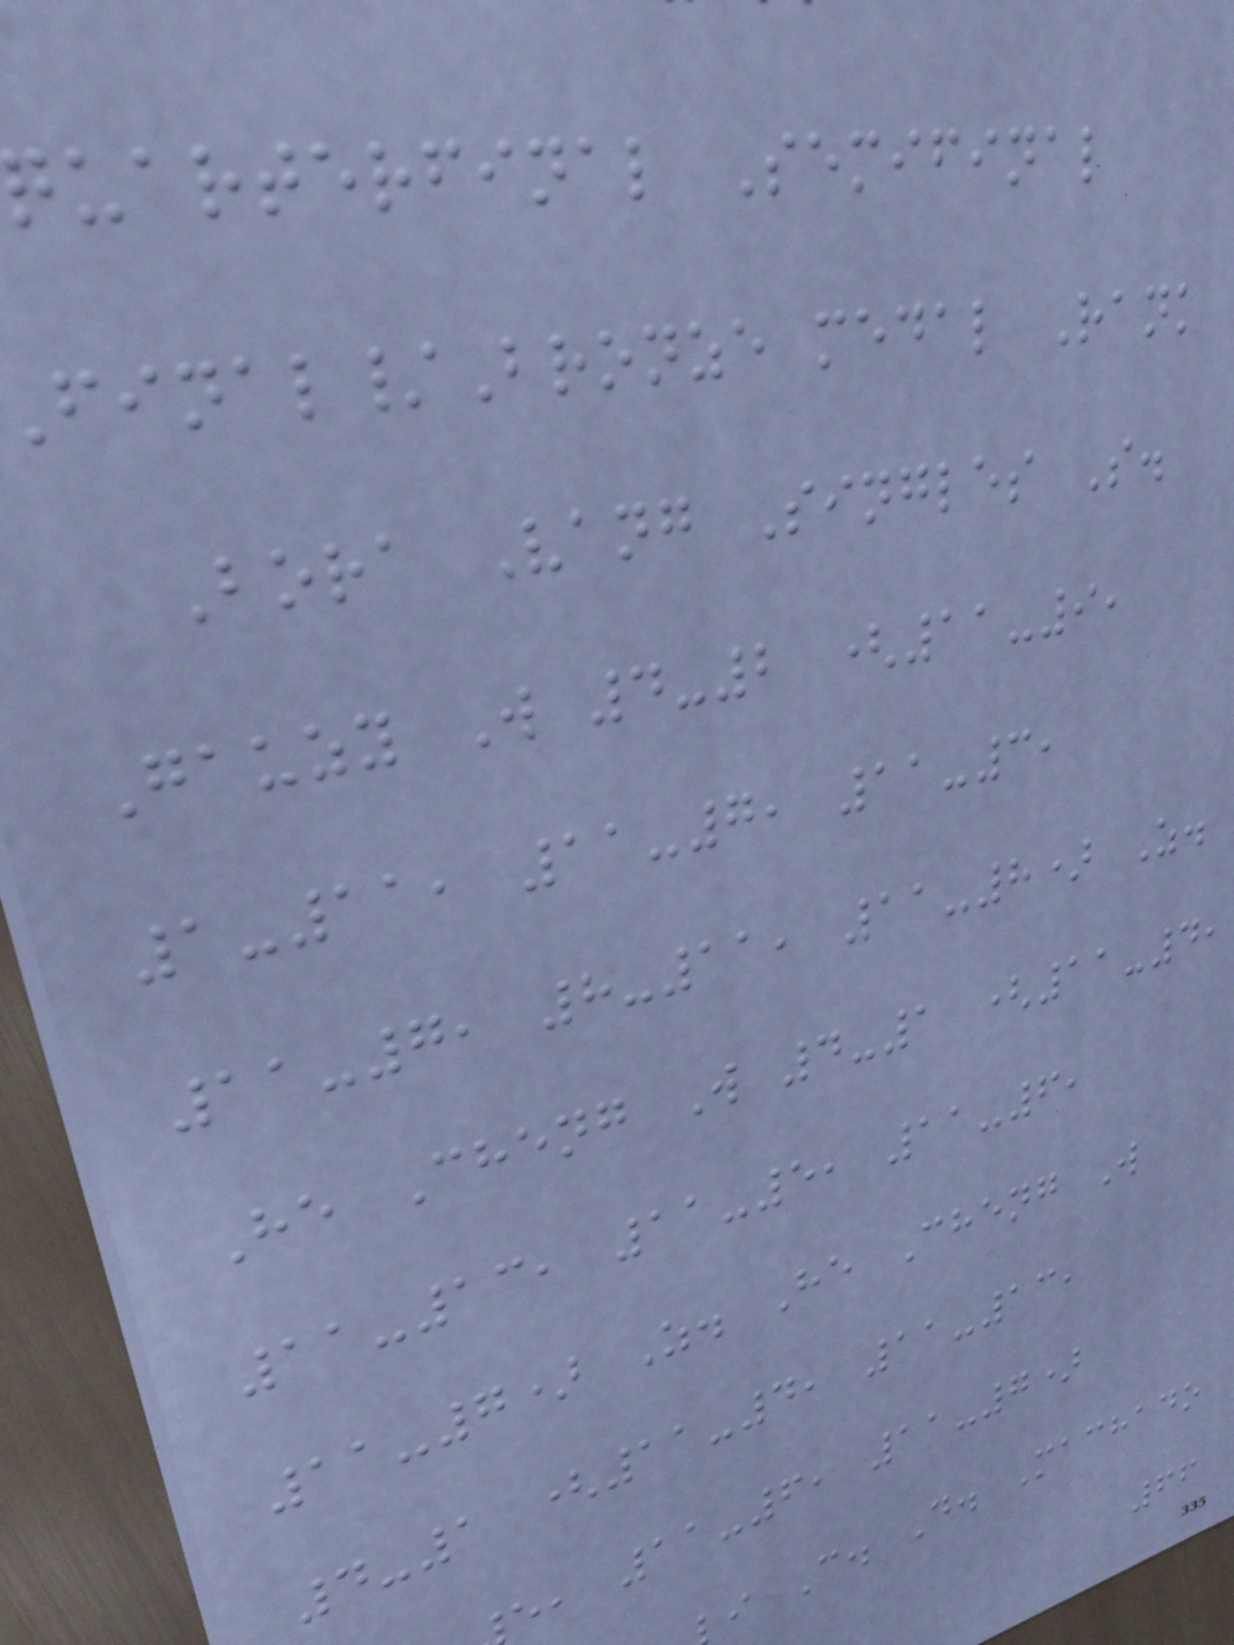uarterfinal Semifinal
inal/Bronze medal Rank
Bora Vang Singles S.
Gauzy W 4-2 (11-9,
1-11, 11-7, 11-3,
11-7, 8-11, 11-8) Z.
He Cheng W 4-1 (11-4,
11-13, 11-5, 11-6,
11-7) Z. He Cheng W
4-1 (11-4, 11-13,
e, 11-6, 11-7)
i C. D. Machado
66
